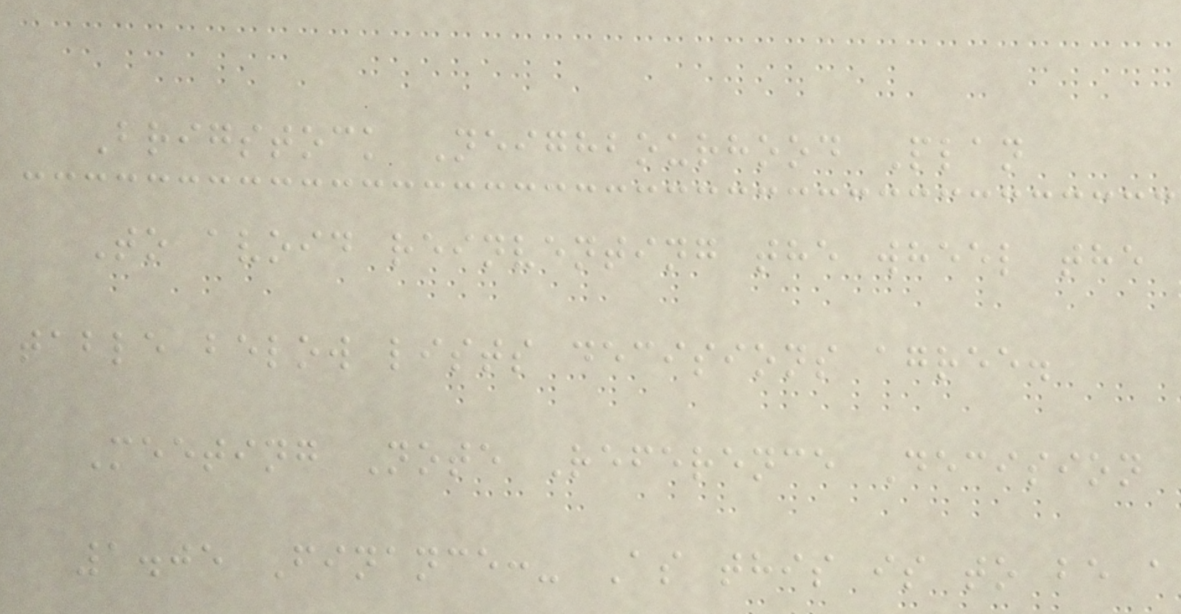Brigstock Neighbourhood Plan
To avoid reinventing the wheel the
table below lists decisions agree.
Meeting Note Reference Decision
1.05 Finance:- As this is to be a
